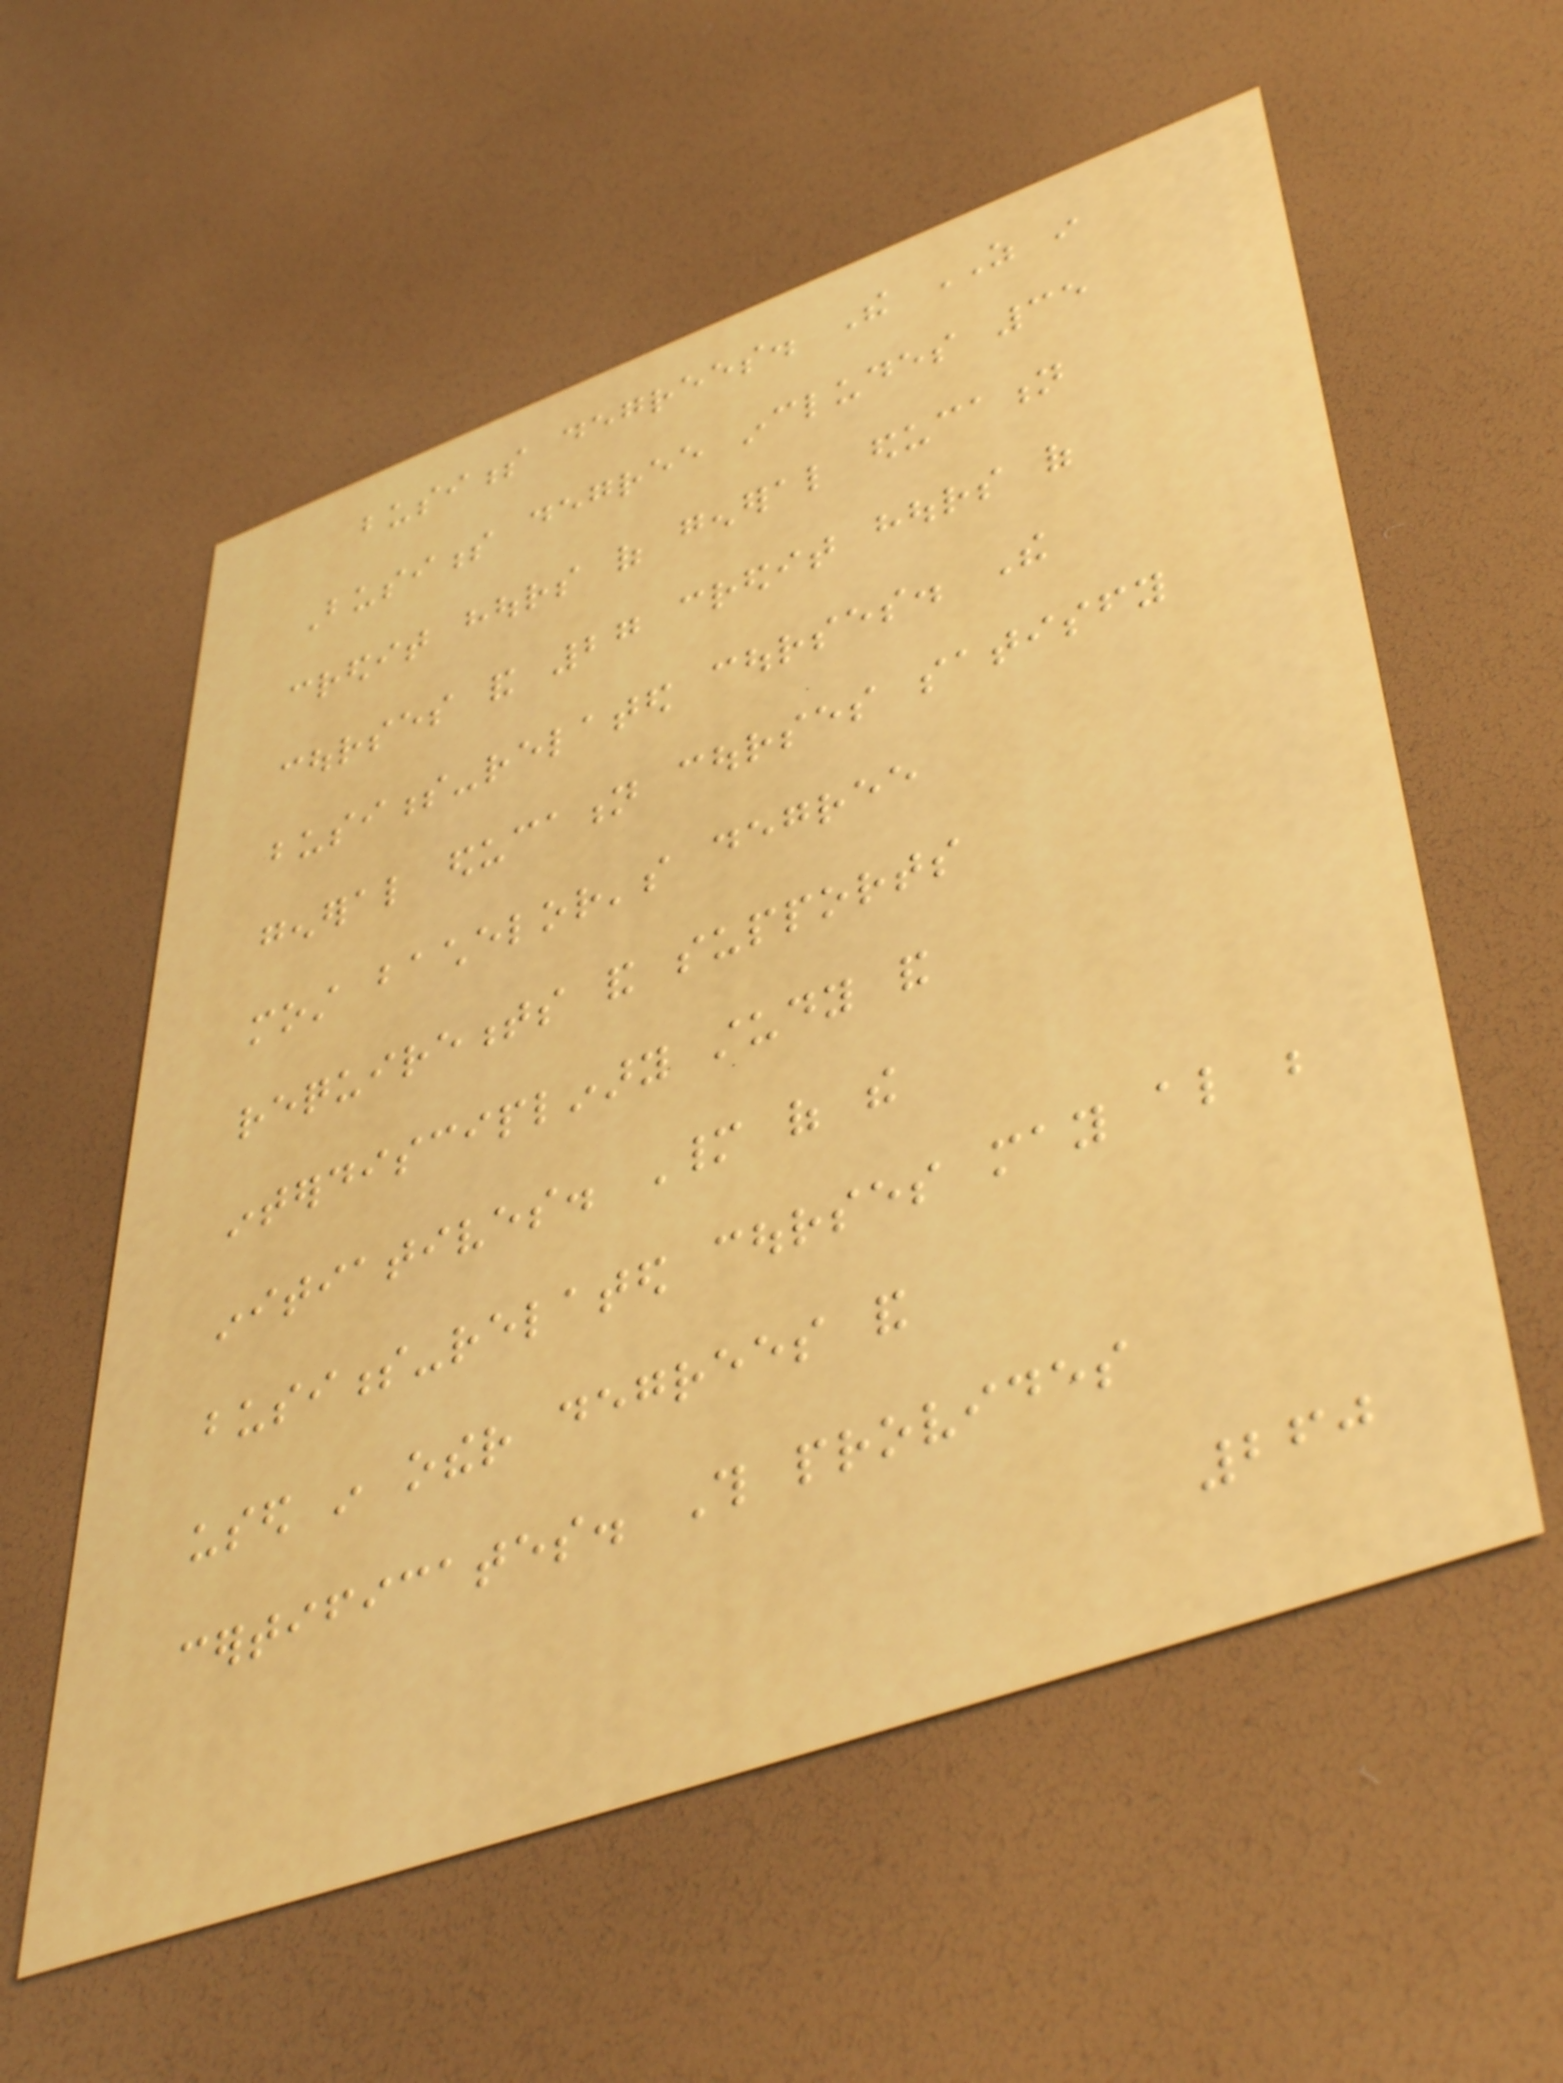business degrees. The AS in
Business degree includes 35
credit hours of general education
courses and 27 credit hours of
business-related courses. The
general education courses satisfy
most bachelor's degree
requirements and supports
interdisciplinary study and
initiatives. Many of the
business-related courses may also be
used in other degrees and
certificates. This provides
260
